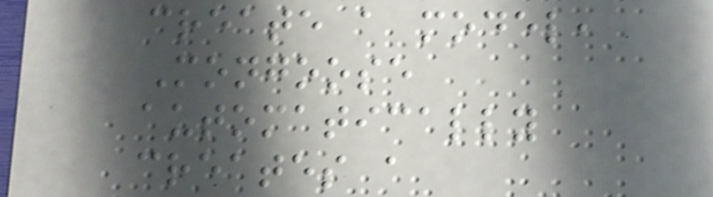create a model,
Mongoose
automatically
creates a
